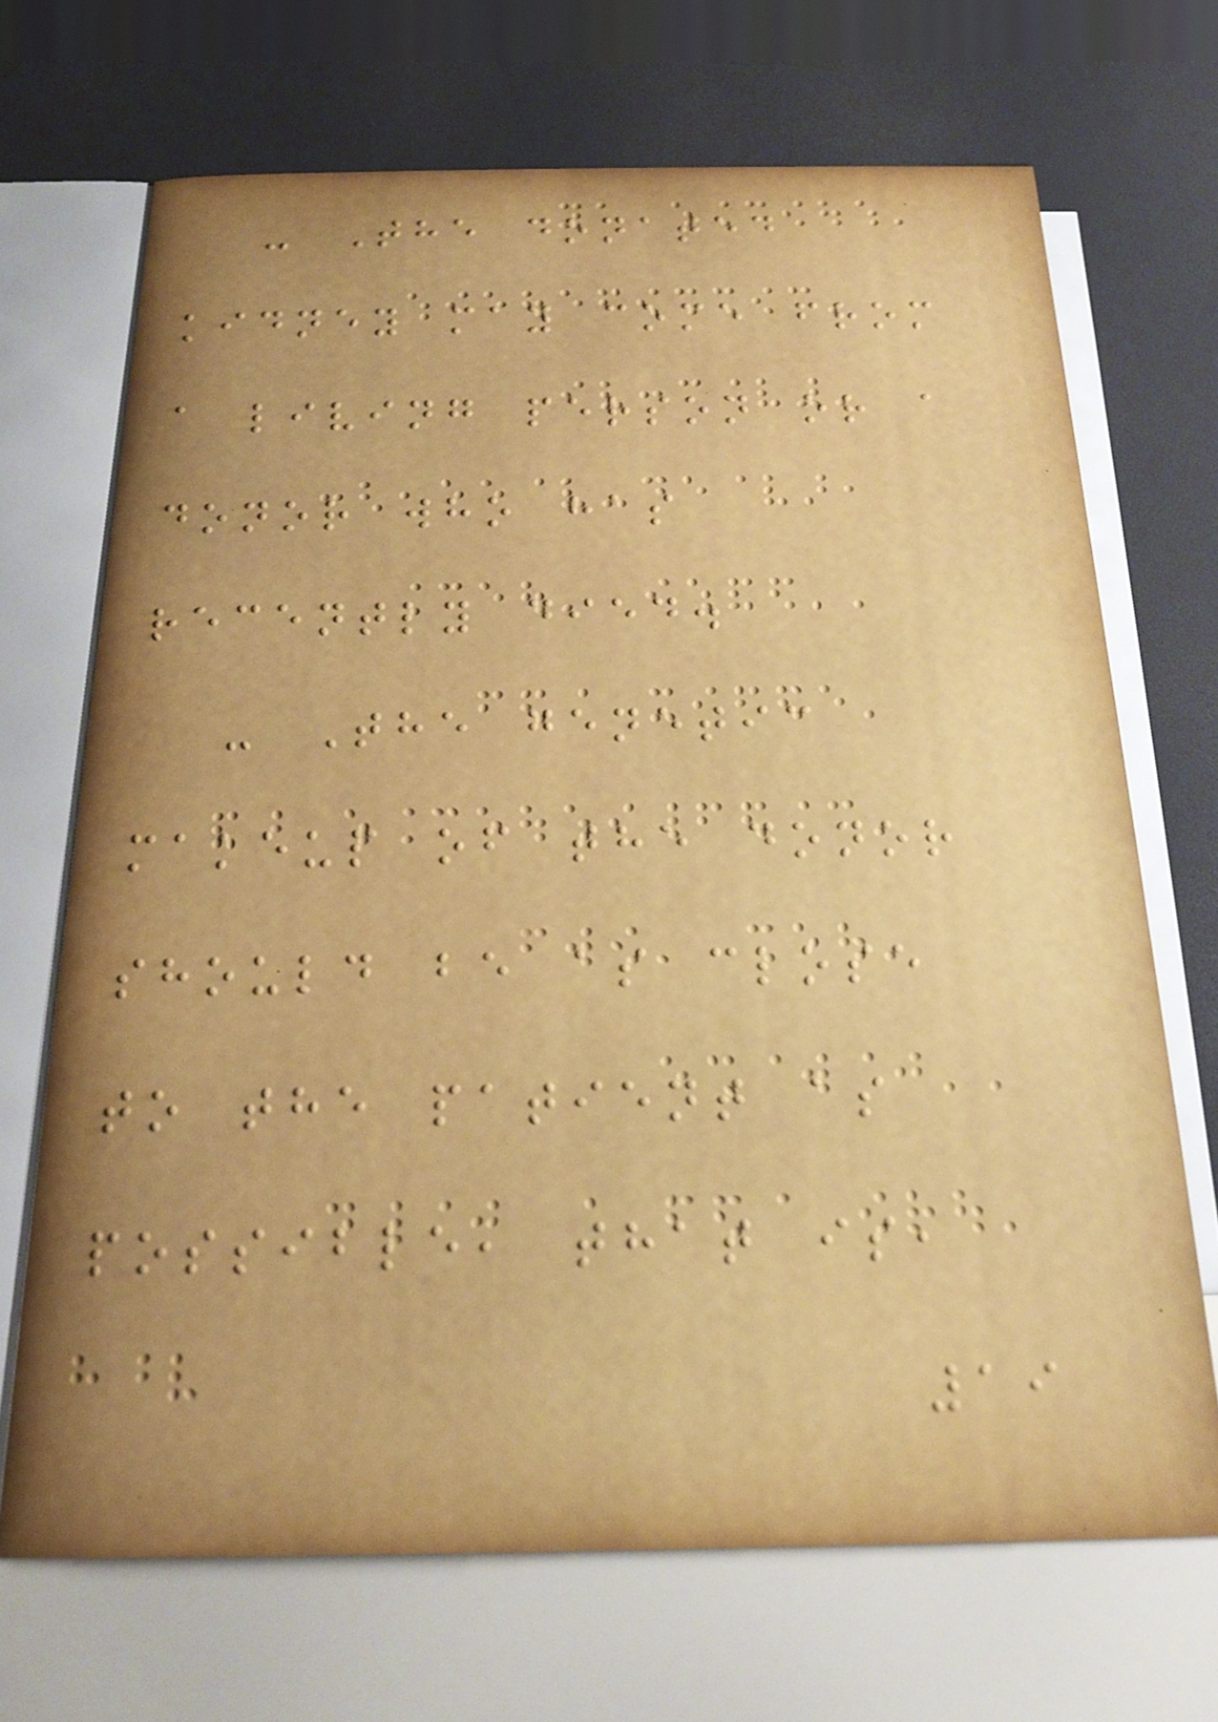- The donated
kidney may come from
a living person or a
donor who has
recently died.
- The genetic
makeup of the donor
should be as close
to the patient as
possible, that is,
19
